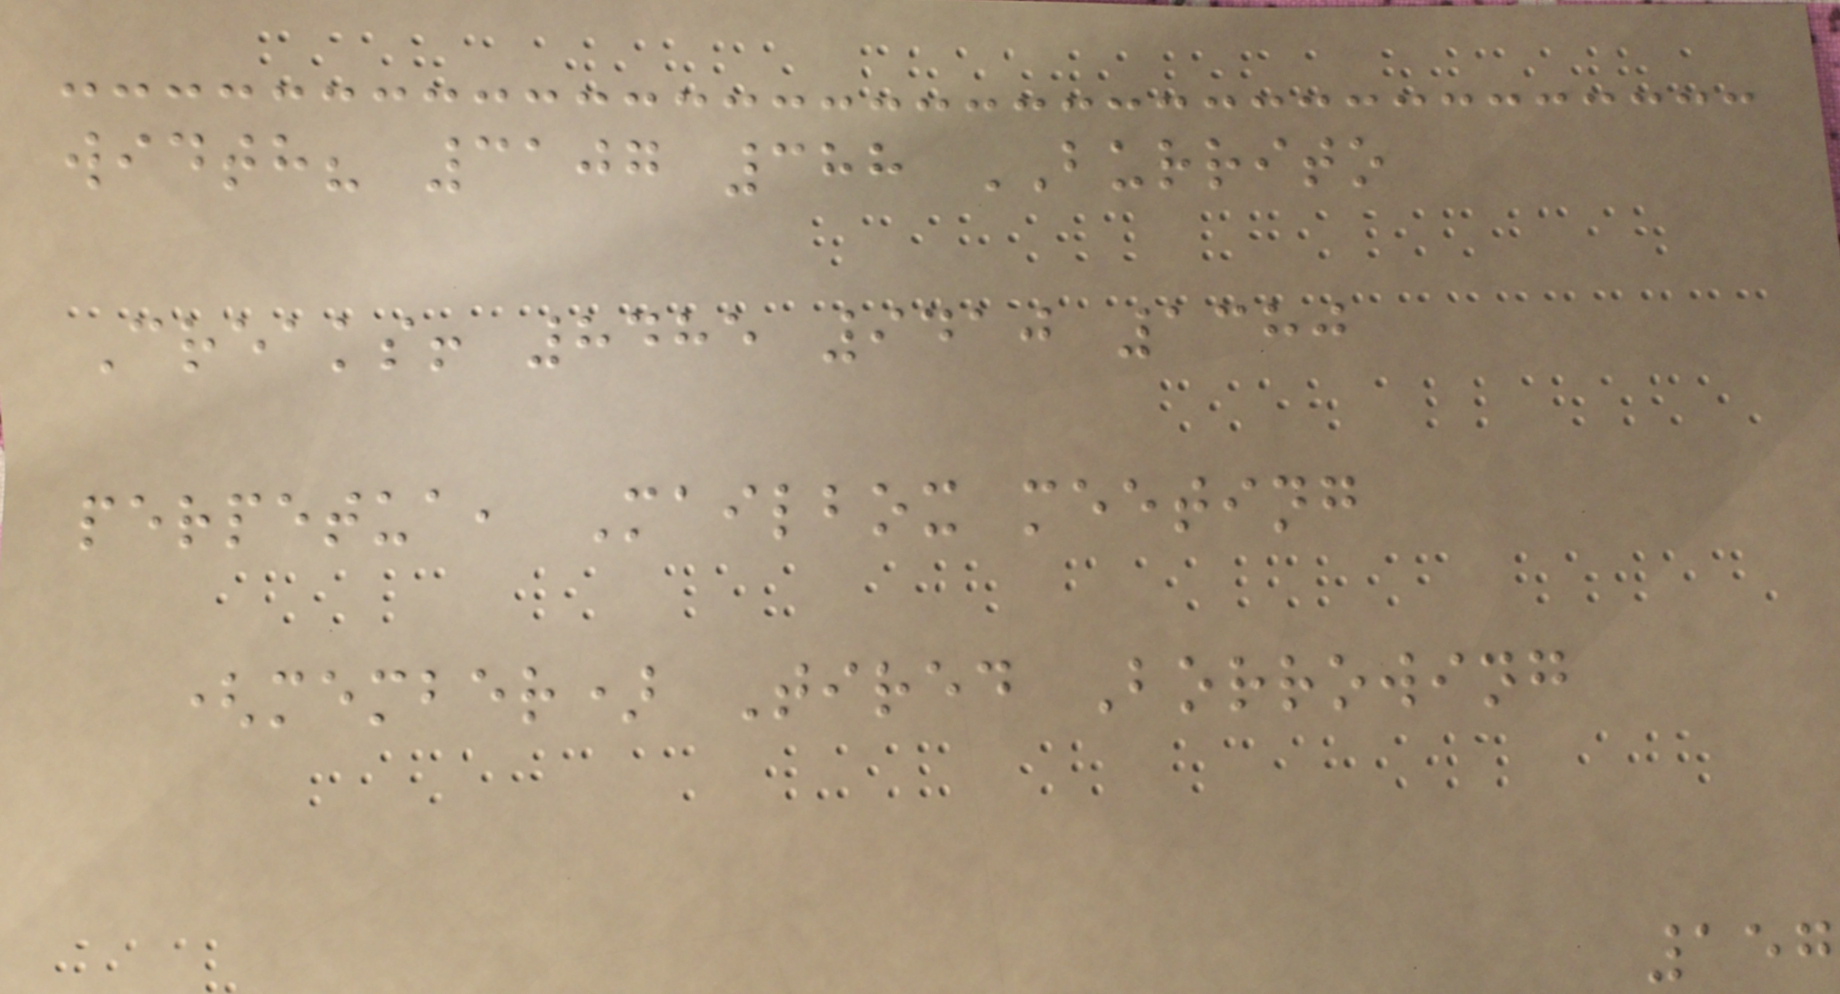width? 3107 388 BURRITO
Creaks! 8485 9410 1380
perpetua, Mailbox meeting
(member) Tired Borrowing
157
